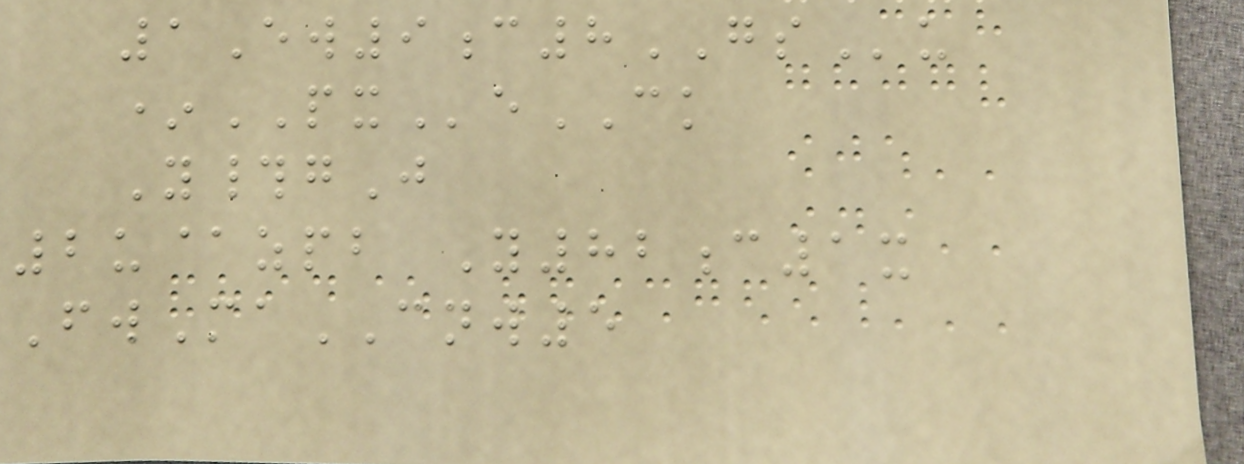1Ew9c8GSu
*PXeCK
Y#gJ
2u@zpb Y82c1x
FwMaCNW5
